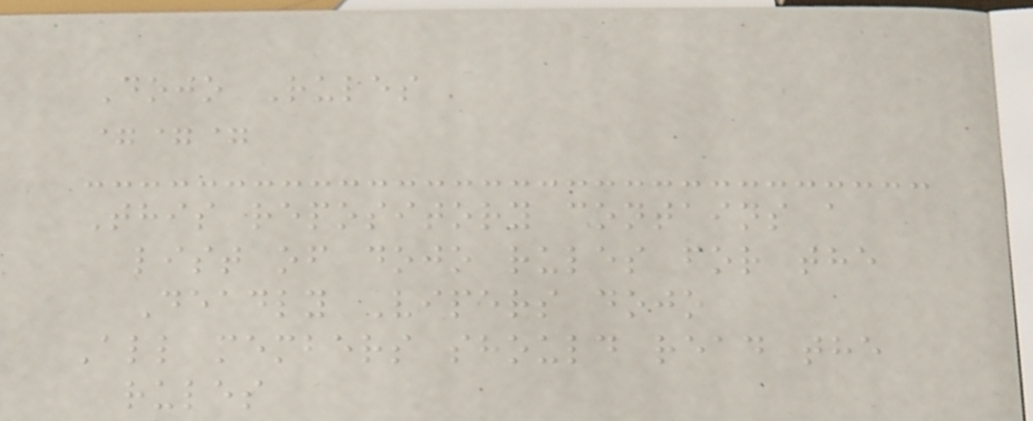Dojo Rules
===
This repository contains a
list of dojo rules for the
Deadly Vipers dojo
All members should read the
rules
